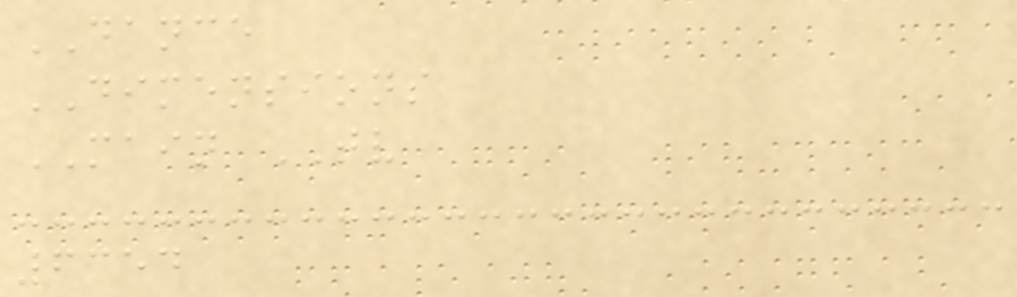DANCE
DIMENSIONS
MAIN TV
6354
